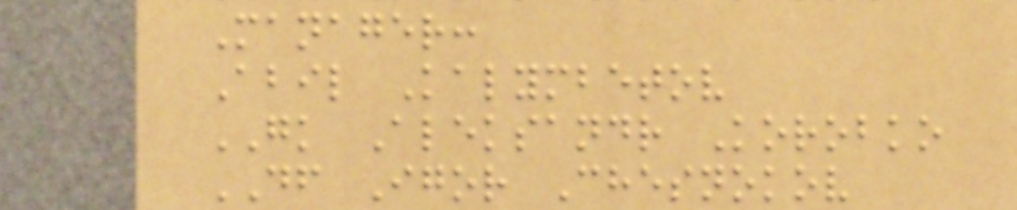Manager:
Abil Kalymbetov
GK Aleksandr Korobko
DF Igor Chesnokov
